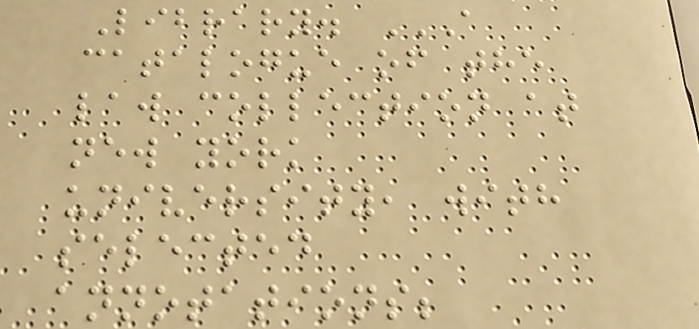Library. A
CATALOGUE OF THE
LAW COLLECTION AT
NEW YORK
UNIVERSITY, WITH
SELECTED
ANNOTATIONS;
